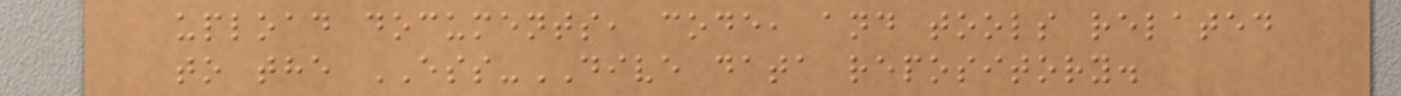upload documents, code, and tools related
to the ESS-DIVE data repository.
